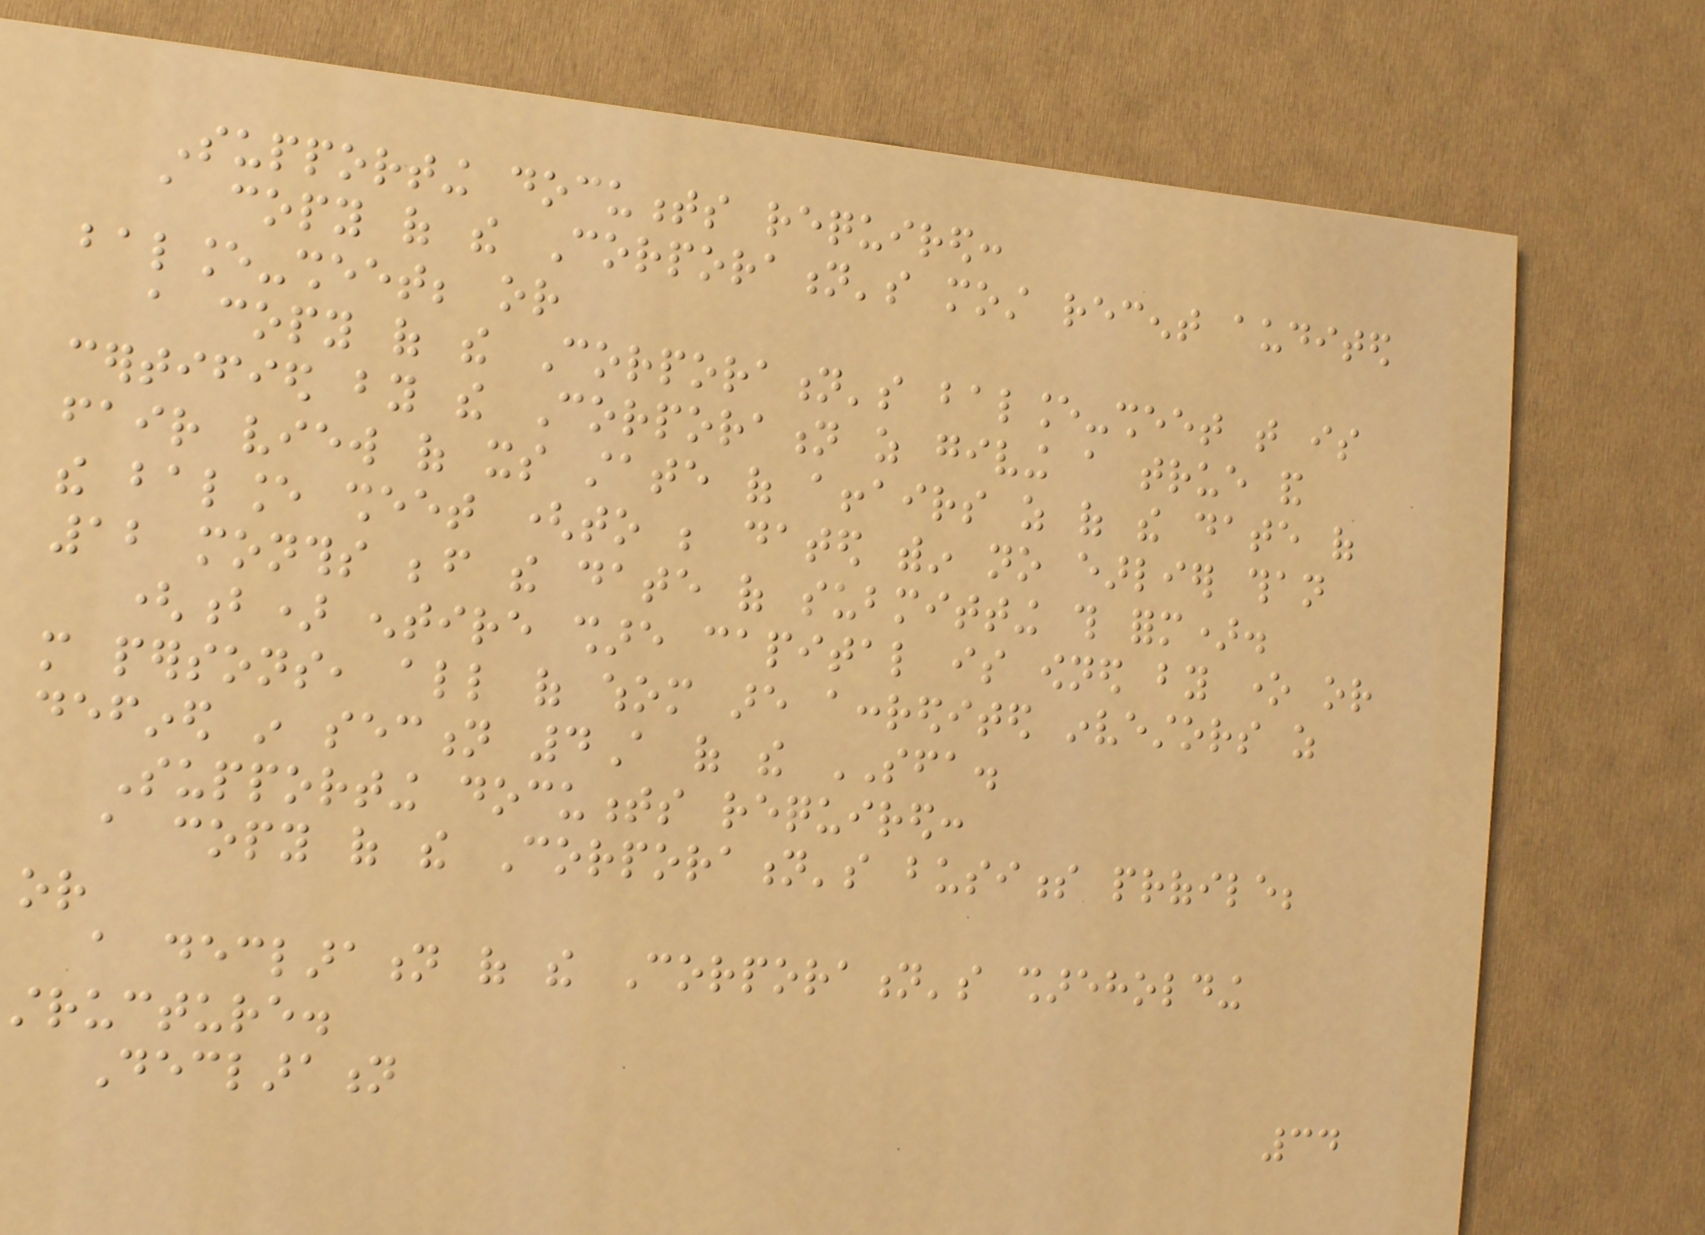Supporting documents required:
a copy of the Corporation's most recent audited
balance-sheet; or
a copy of the Corporation's balance-sheet that is
certified by the Corporation as giving a true and
fair view of its state of affairs as of the date of
the balance sheet (to be dated within no earlier than
12 months before the date of submitting this form).
(b) entire share capital is owned by one or
more persons, all of whom are accredited investors as
defined in section 4A of the SFA.
Supporting documents required:
a copy of the Corporation's business profile;
or
a declaration of the Corporation's shareholding
structure.
Declaration
34
